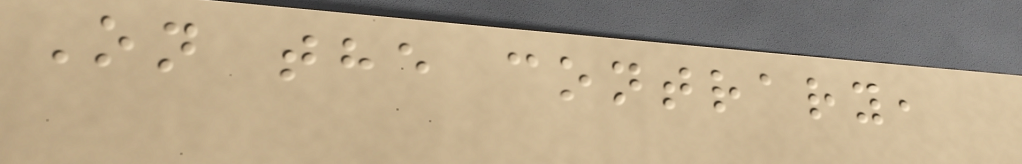On the contrary,
